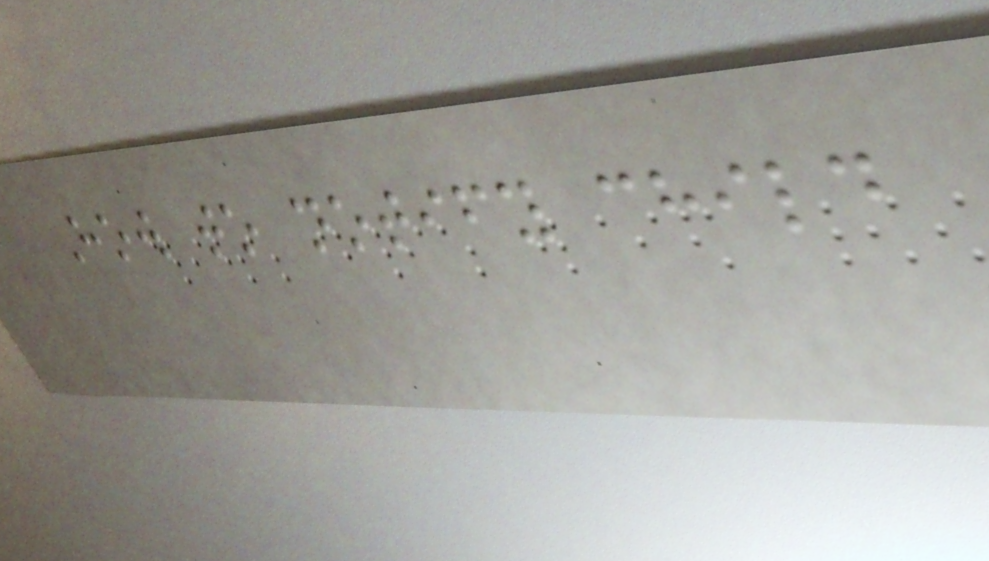How to notify child
